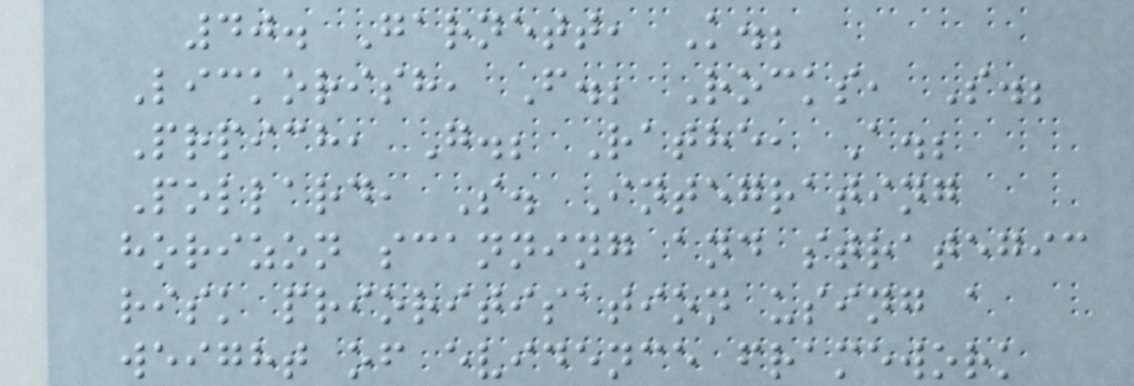40. Garnett, K.;
Lickorish, F.; Rocks, S.;
Prpich, G.; Rathe, A.;
Pollard, S. Integrating
horizon scanning and strategic
risk prioritisation using a
weight of evidence framework
